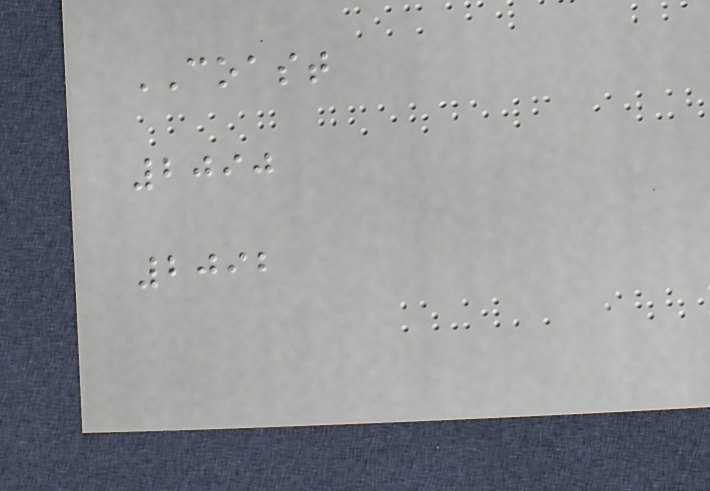COAST
2090
2092
